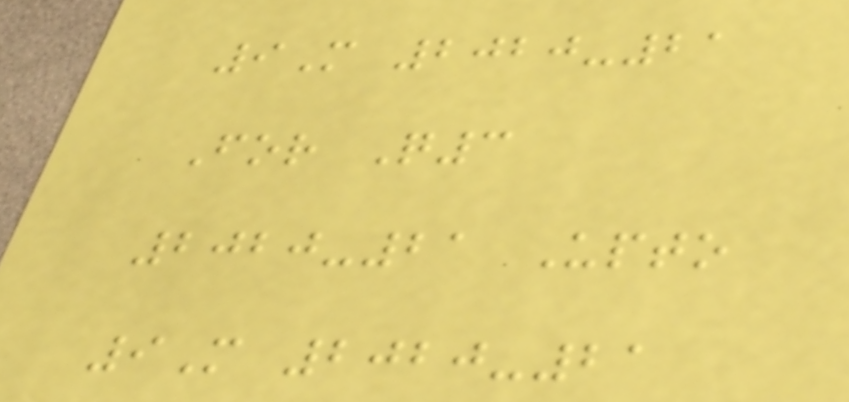9M 2020-21
For Q3
2020-21 Upto
9M 2020-21
